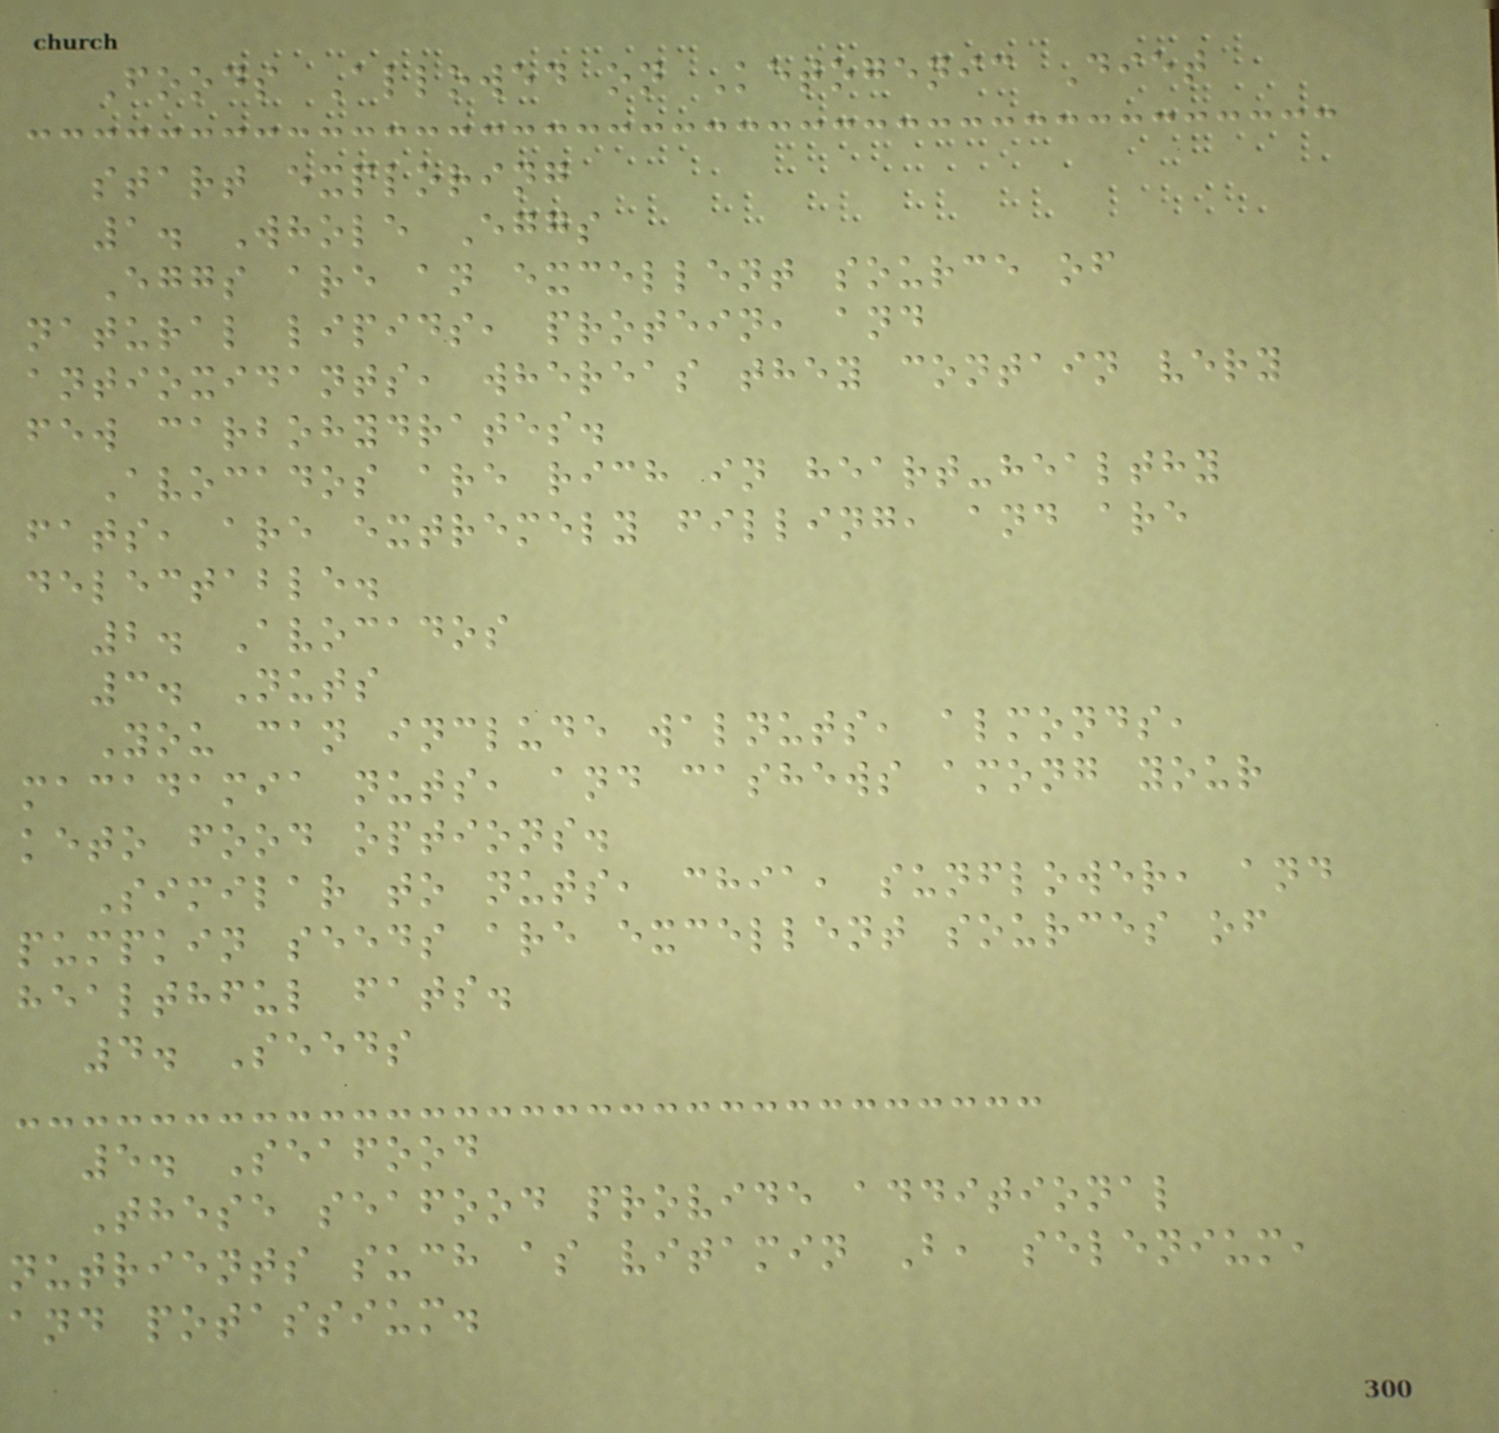Foods Allowed on Ketogenic Diet
start exploring
1. Whole Eggs
Eggs are an excellent source of
natural lipids, protein, and
antioxidants, whereas they contain very
few carbohydrates.
Avocados are rich in heart-healthy
fats, are extremely filling, and are
delectable.
2. Avocados
3. Nuts
You can include walnuts, almonds,
macadamia nuts, and cashews among your
keto food options.
Similar to nuts, chia, sunflower, and
pumpkin seeds are excellent sources of
healthful fats.
4. Seeds
5. Seafood
These seafood provide additional
nutrients such as vitamin B, selenium,
and potassium.
